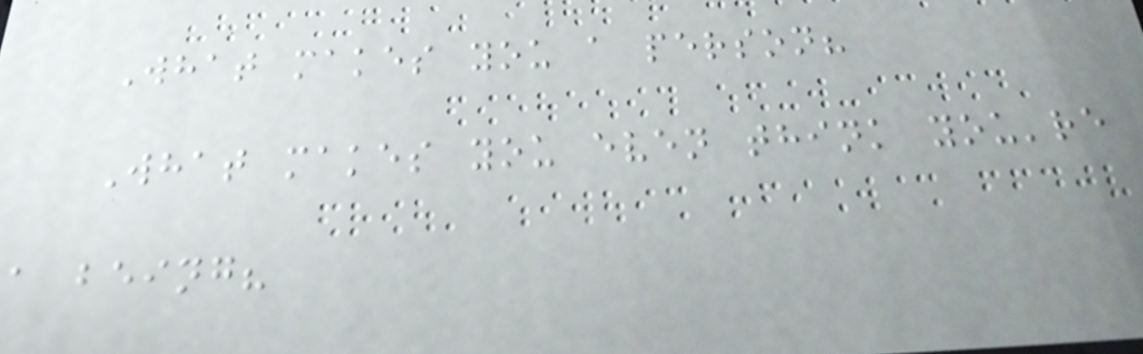What makes you a person?
What makes you even think you're
a being?
